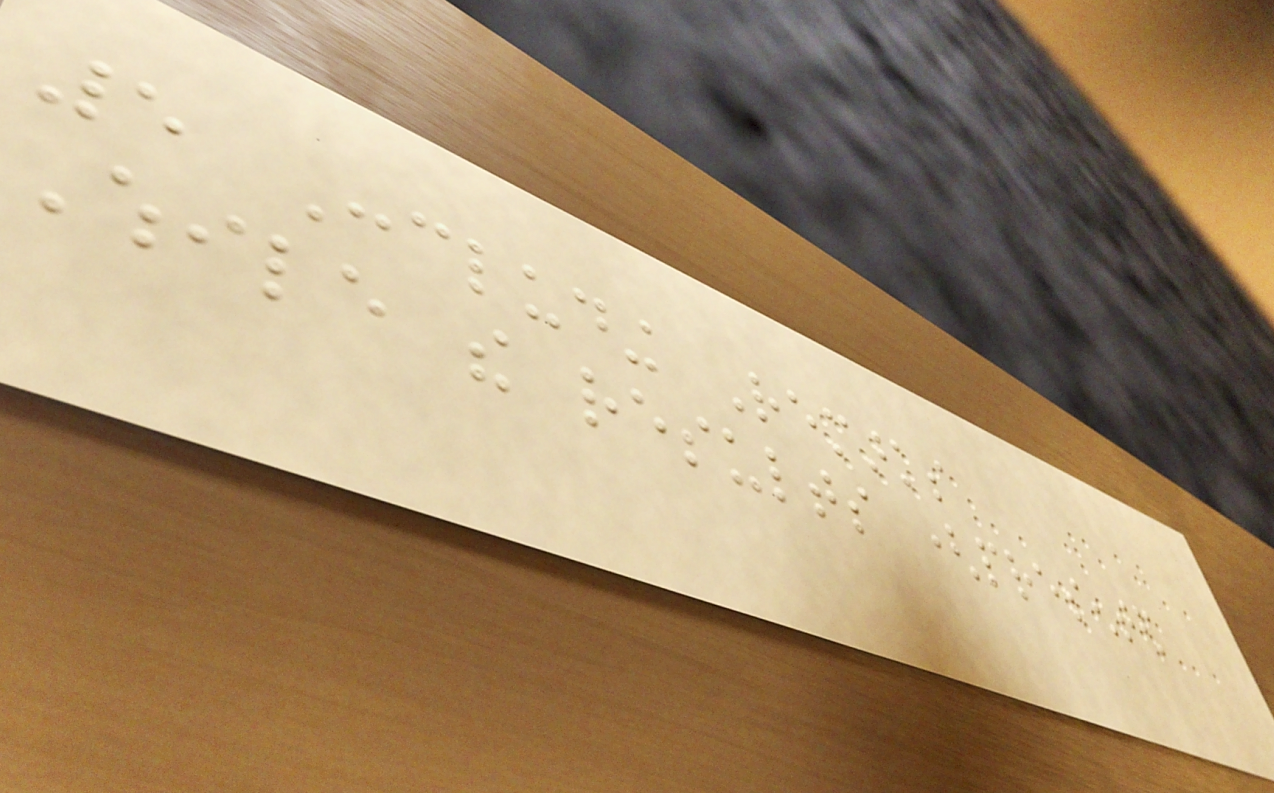5 Concluding Remarks
While the results (presented
